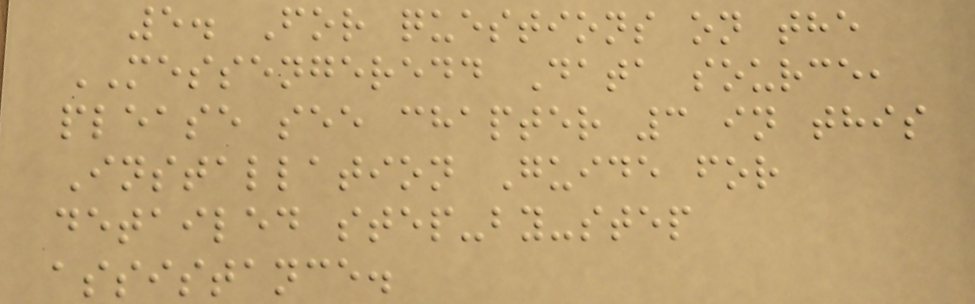5. For questions on the
MESSENGEREDD Data source,
please see chapter 3 in this
Installation Guide for
detailed step-by-step
assistance.
